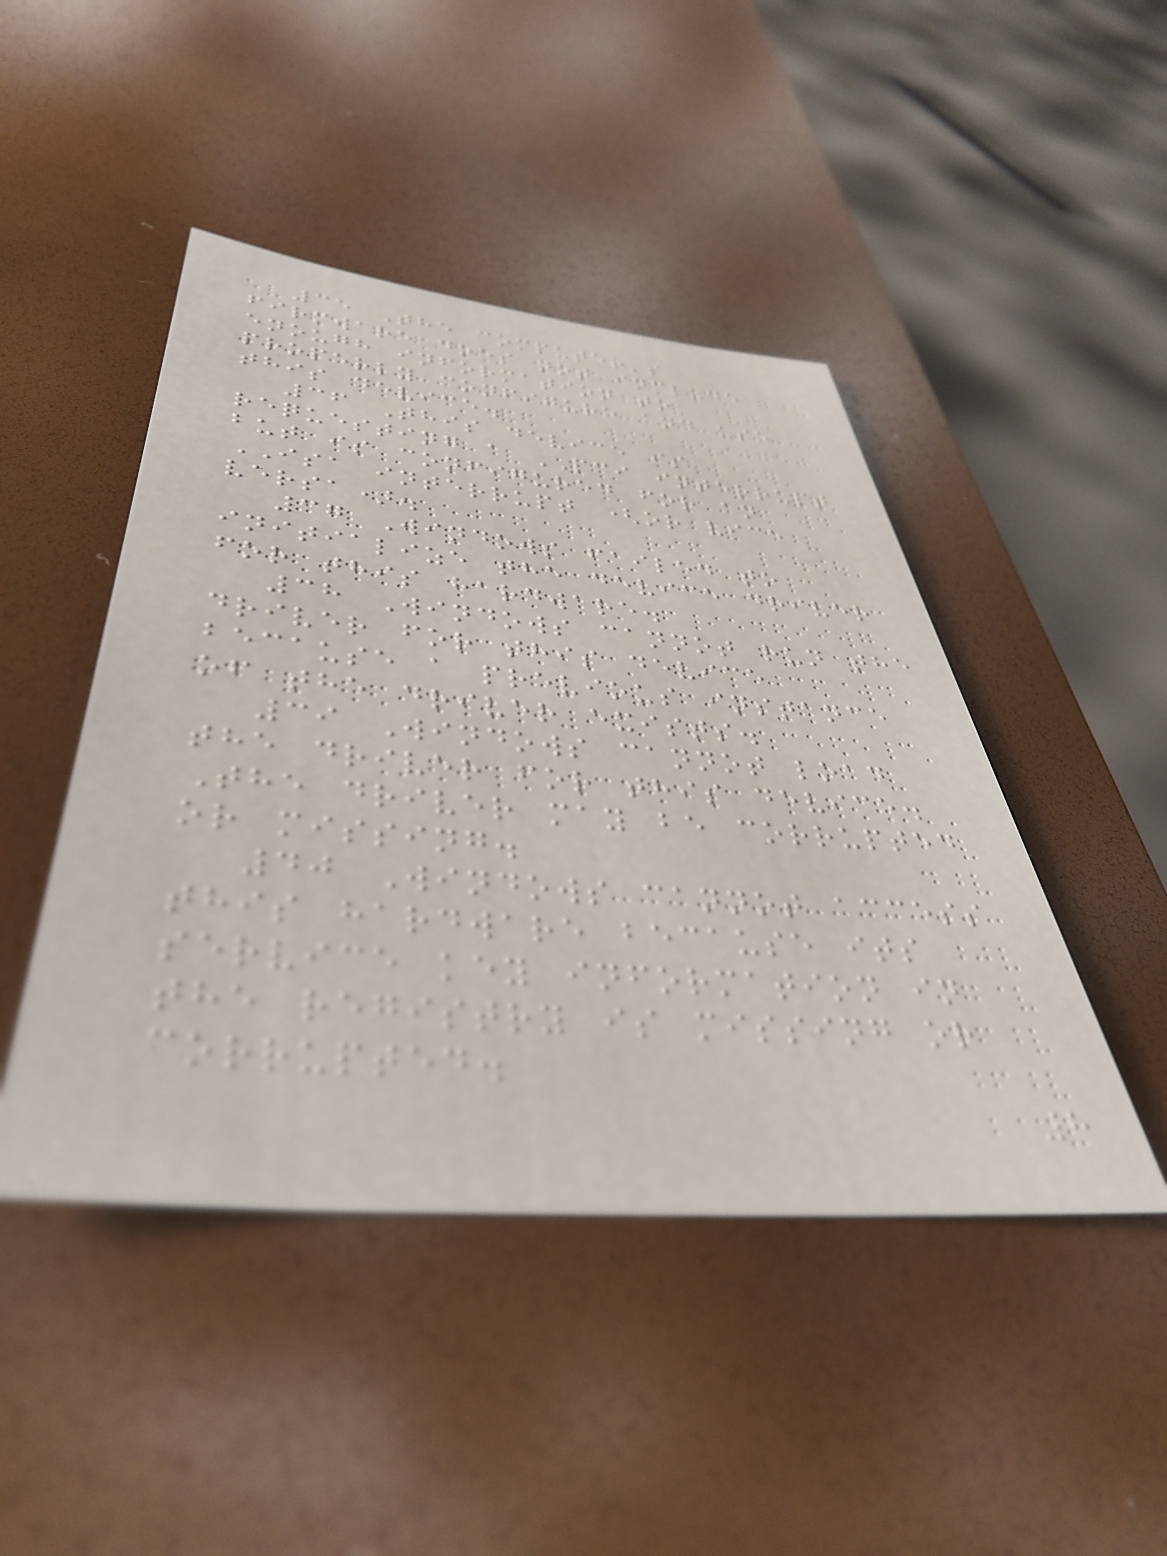35 The computer's
firmware does not include
enough information to
properly configure and use
this device.
36 This device is
requesting a PCI interrupt
but is configured for an
ISA interrupt (or vice
versa).
37 Windows failed to
initialize the device driver
for this hardware.
38 Windows cannot run the
driver for this device
because a previous instance
of the driver exists.
39 Windows cannot load
the driver for this device.
The driver may be corrupted
or missing.
40 Windows cannot access
this hardware because its
service key information in
the registry is missing or
corrupted.
8
